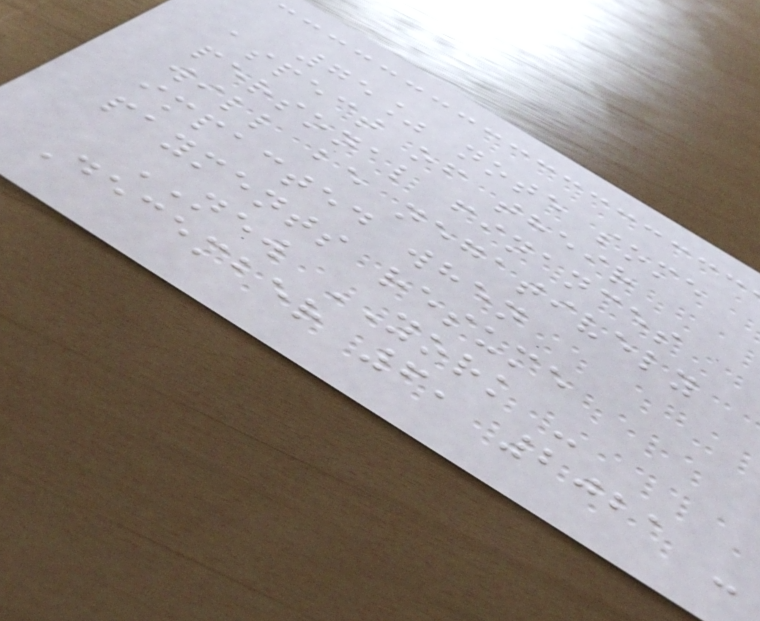75% note some
aspect of their
personal finances
will be negatively
impacted when
payments resume
NEW YORK -
December 6, 2021 -
